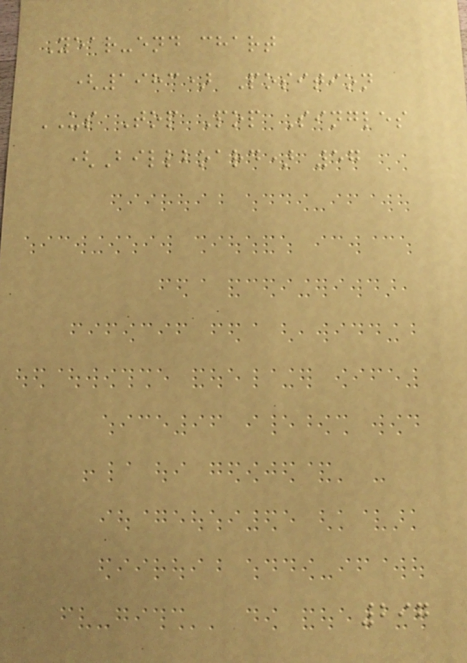Year-end chart
(1983) Position
US Top Pop Singles
(Billboard) 57
297
